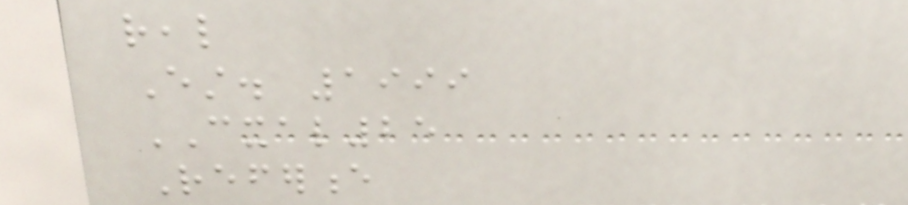real
Est. 1999
CXAL25
Reference
